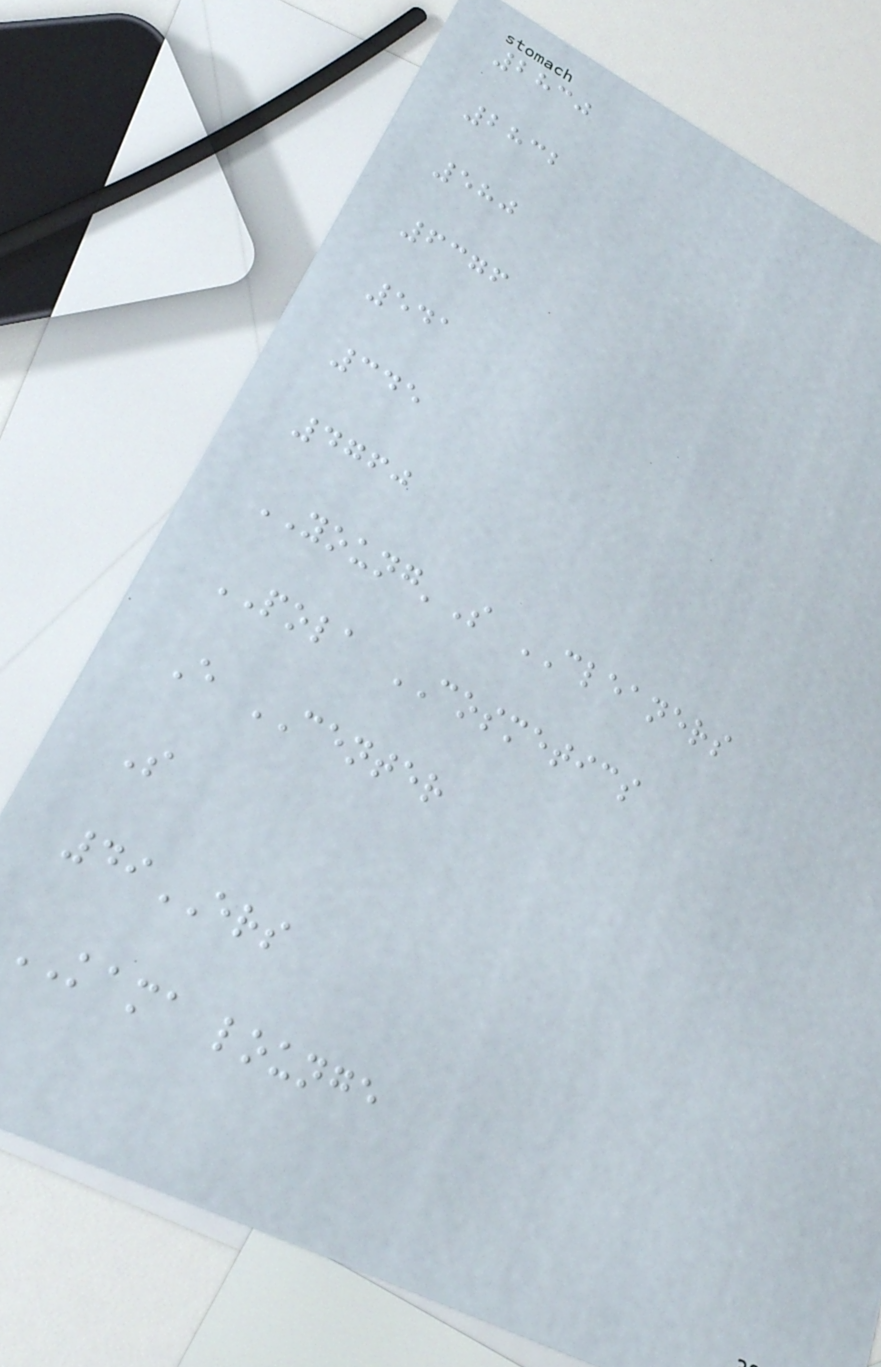2830
2832
580
6376
541
345
4760
YOUNG'S CLEANERS
POLA COSMETICS
E CENTER
S
49ERS
KAMA lounge
